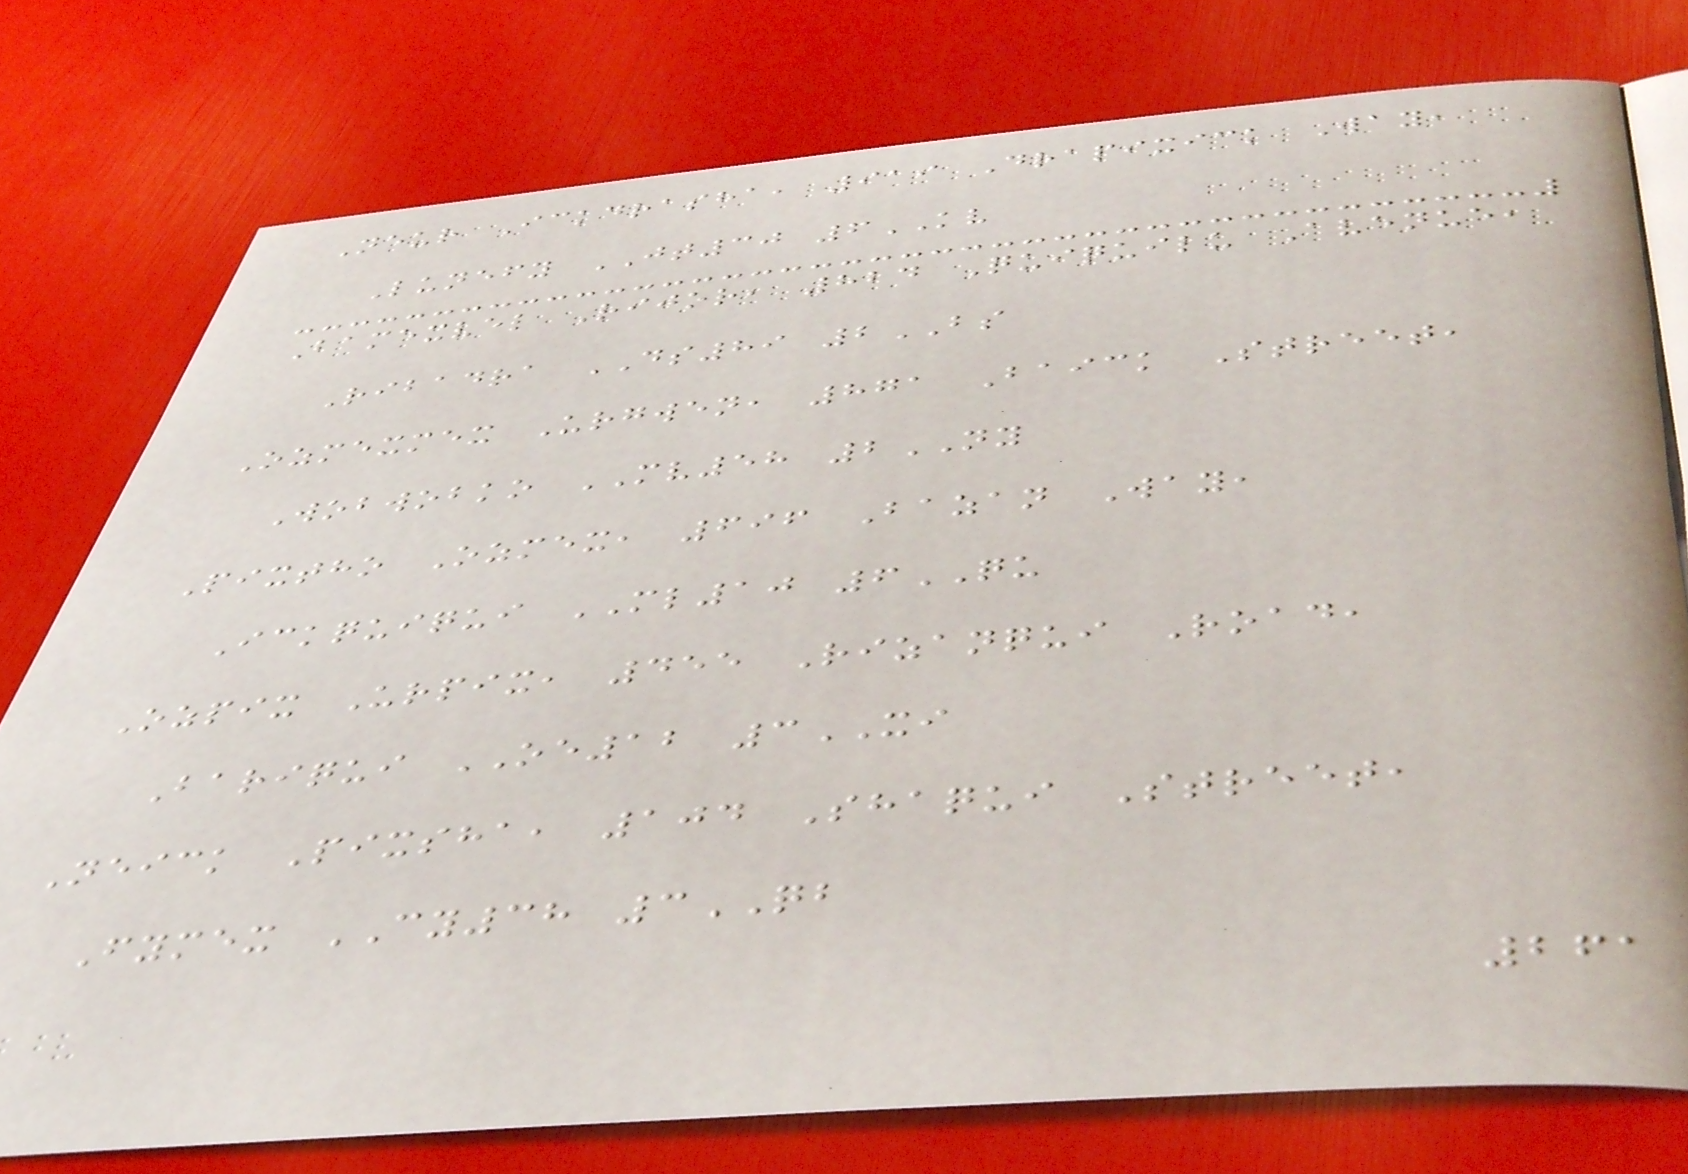Neur Ickdrasha, 919 Drapixick Way,
Lunefy JT30 6KV
Bamexvel Rijor, 824 Quiquilu Avenue,
Ribadra DS89 2BS
Ozmexmex Urgwen, 871 Baick Street,
Wobwobko MV58 2NY
Pixtho Ozmex, 696 Bazan Way,
Ickquiqui ML10 6QU
Ozpix Urpix, 455 Rizanqui Road,
Bariqui OE12 3XI
Neick Pixsha, 104 Shaqui Street,
Fymex CY38 3QB
261
